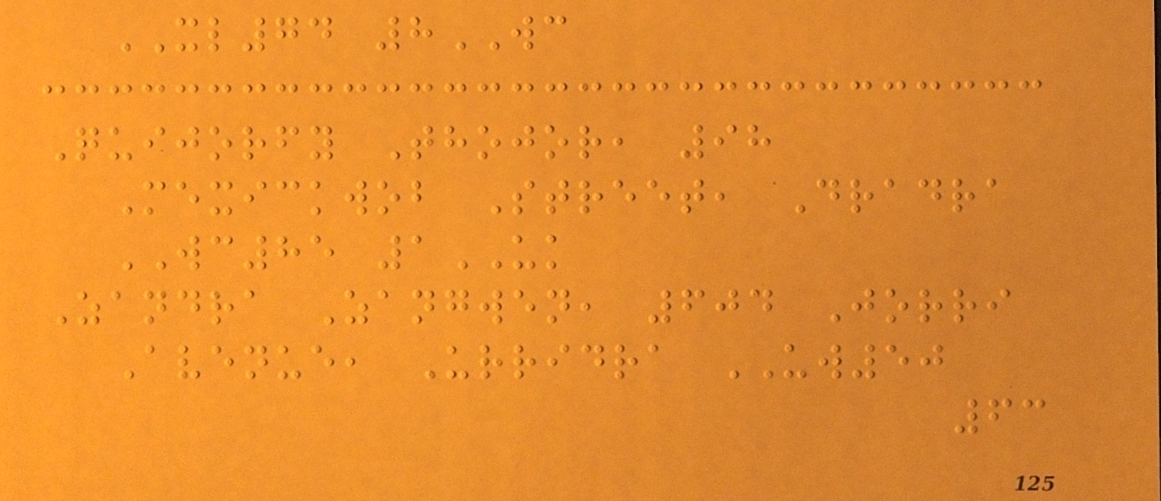XL74 8WC
Quijorfy Thojor, 98
Mexickwob Street, Dradra
WC85 1UK
Zandra Zangwen, 604 Jorri
Avenue, Urridra UW50
63
